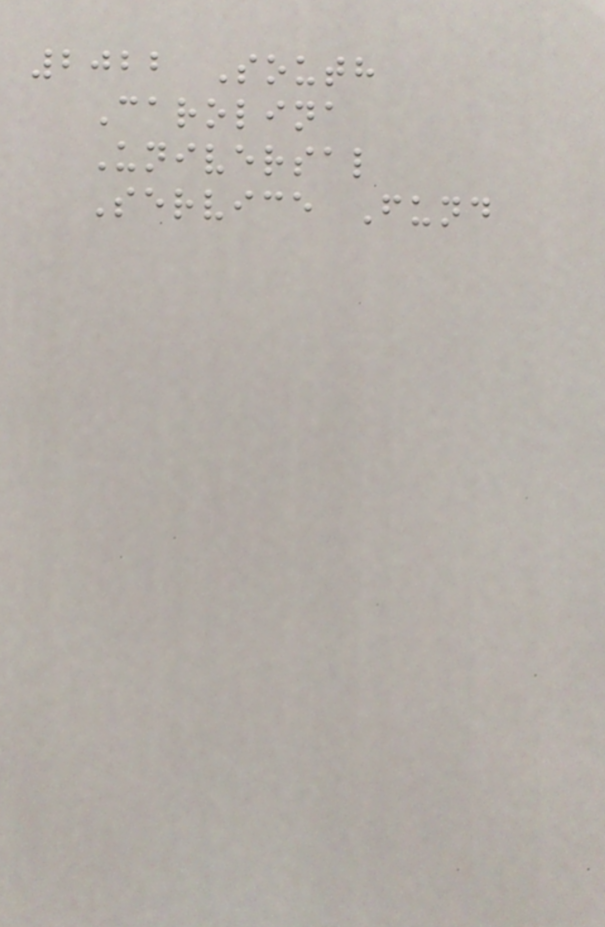2022 South
Carolina
Universal
Service Fund
